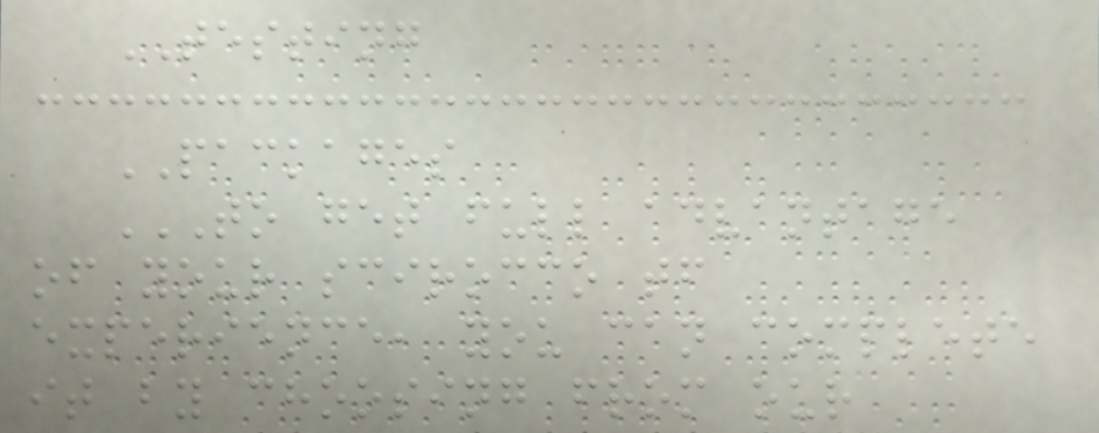TESTING
PACKAGES
TO GET FULL ADVANTAGE
OF YOUR SCIROCCO TF
EXPERIENCE, YOU CAN COMPLETE
IT BY CHOOSING FROM OUR
